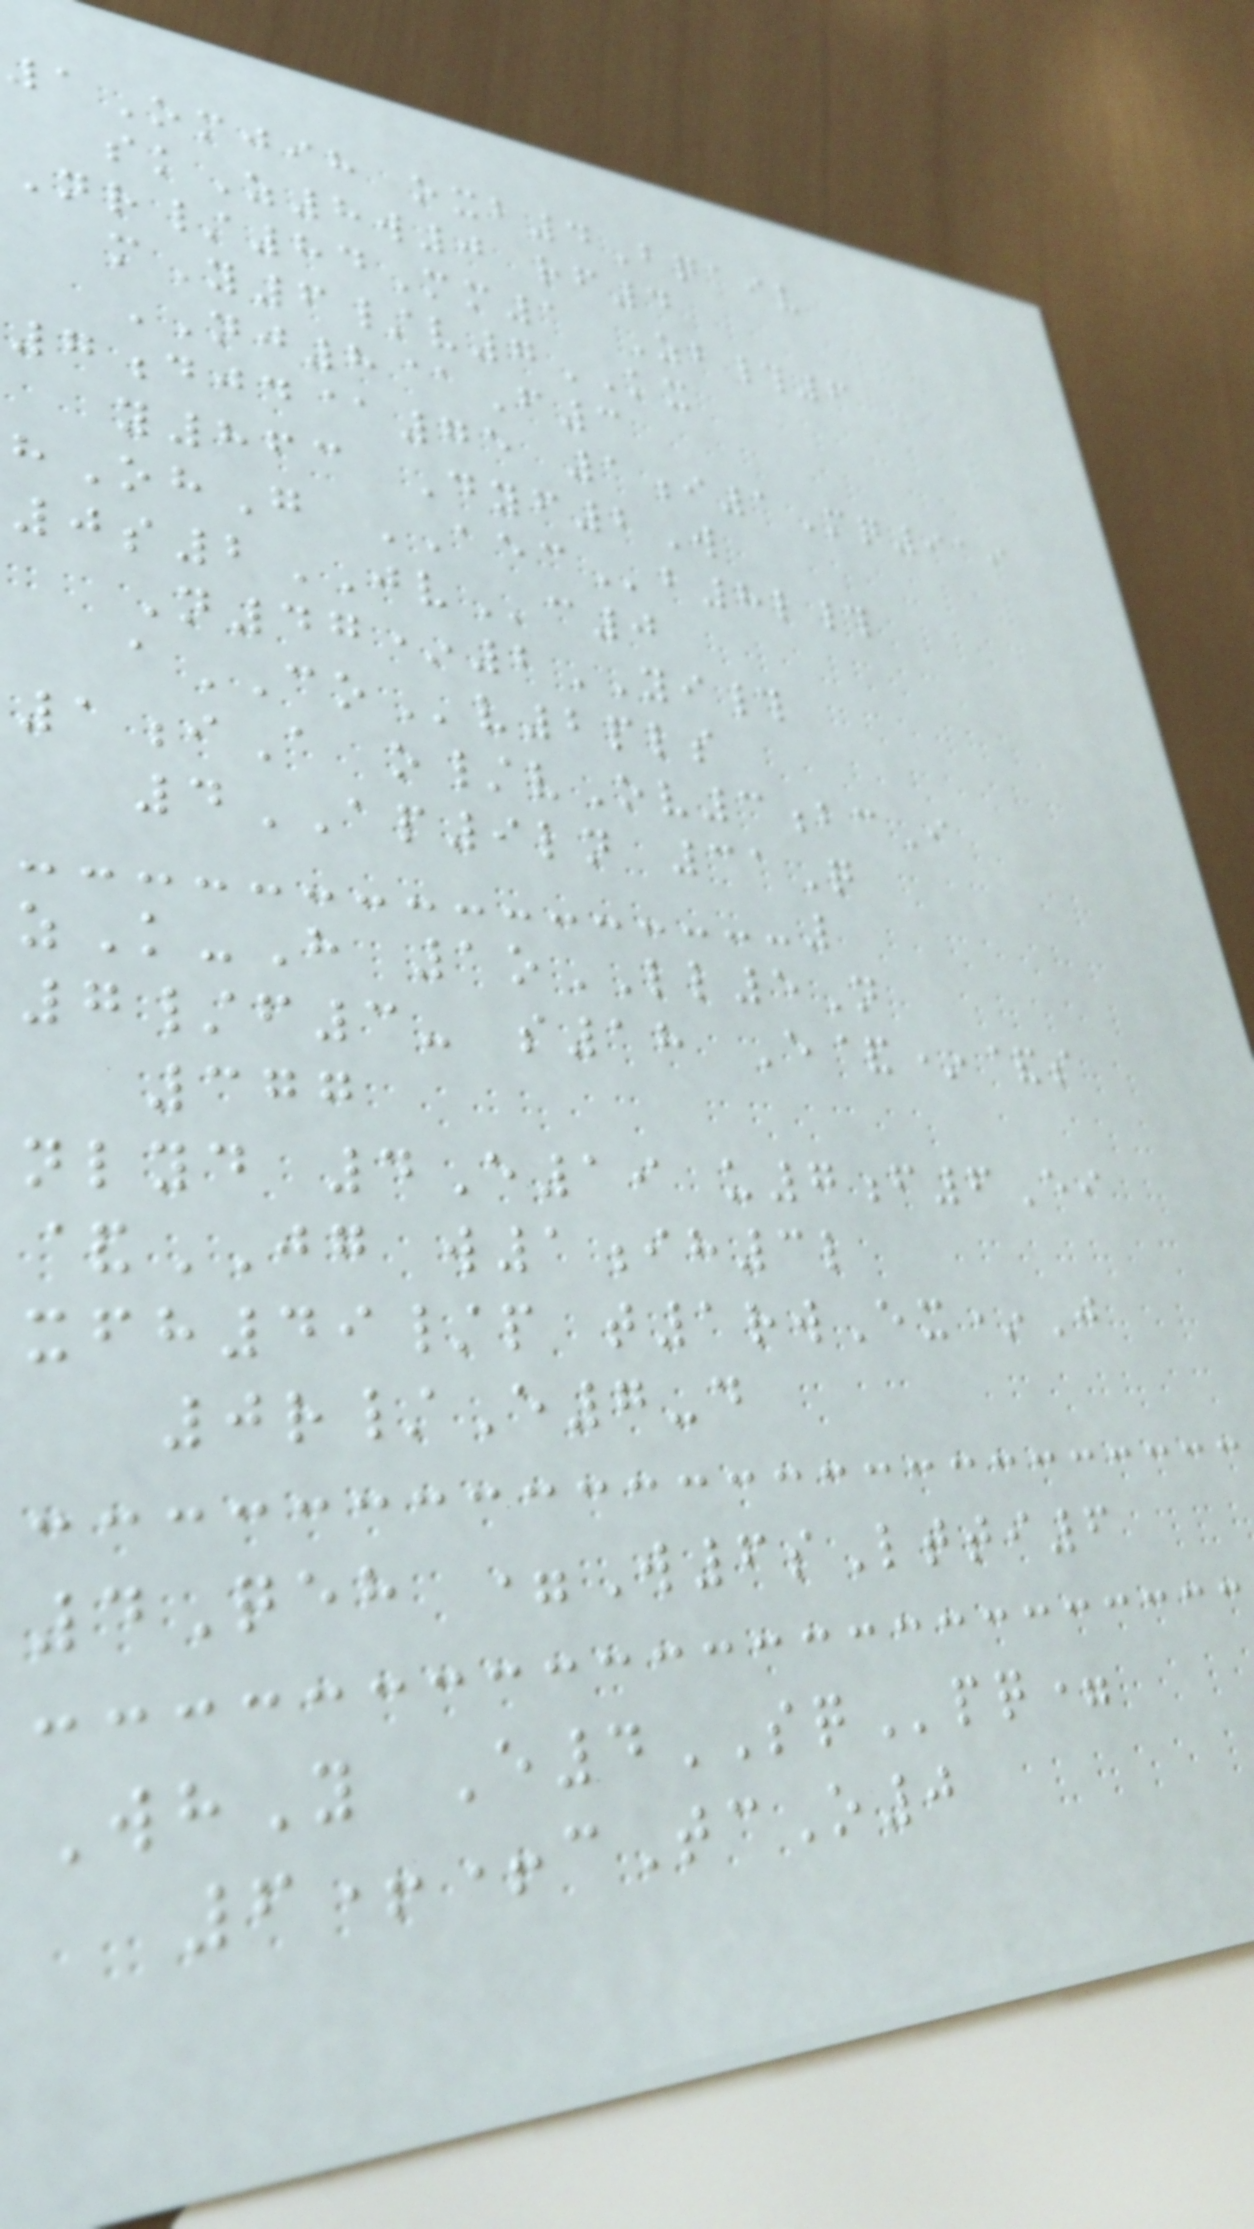1Omjih oxb4Bqaiv
skZ8w0 rf4
Nr/84Mm1 Zb#6
mY6/v7KX
NJ8@F3
7djd@75 1i1Mq919
y863 Dyf2W
hOhG AECb8l#
0s2JVc0
N47*2YI#
aCOv2pls
1iA o/vOv3bcI
4AP9ln 31Q
zK-H 1oLL5N
7/f3- s18 E&*&s
377
nlyd 4E19 u7f6Ei
&JG w1ih3l
xfh49/p t1rwEx*J
0r/E7-d
4Qeh =W6sLtti6
WhY E4SQpq=
6++cTcO0
